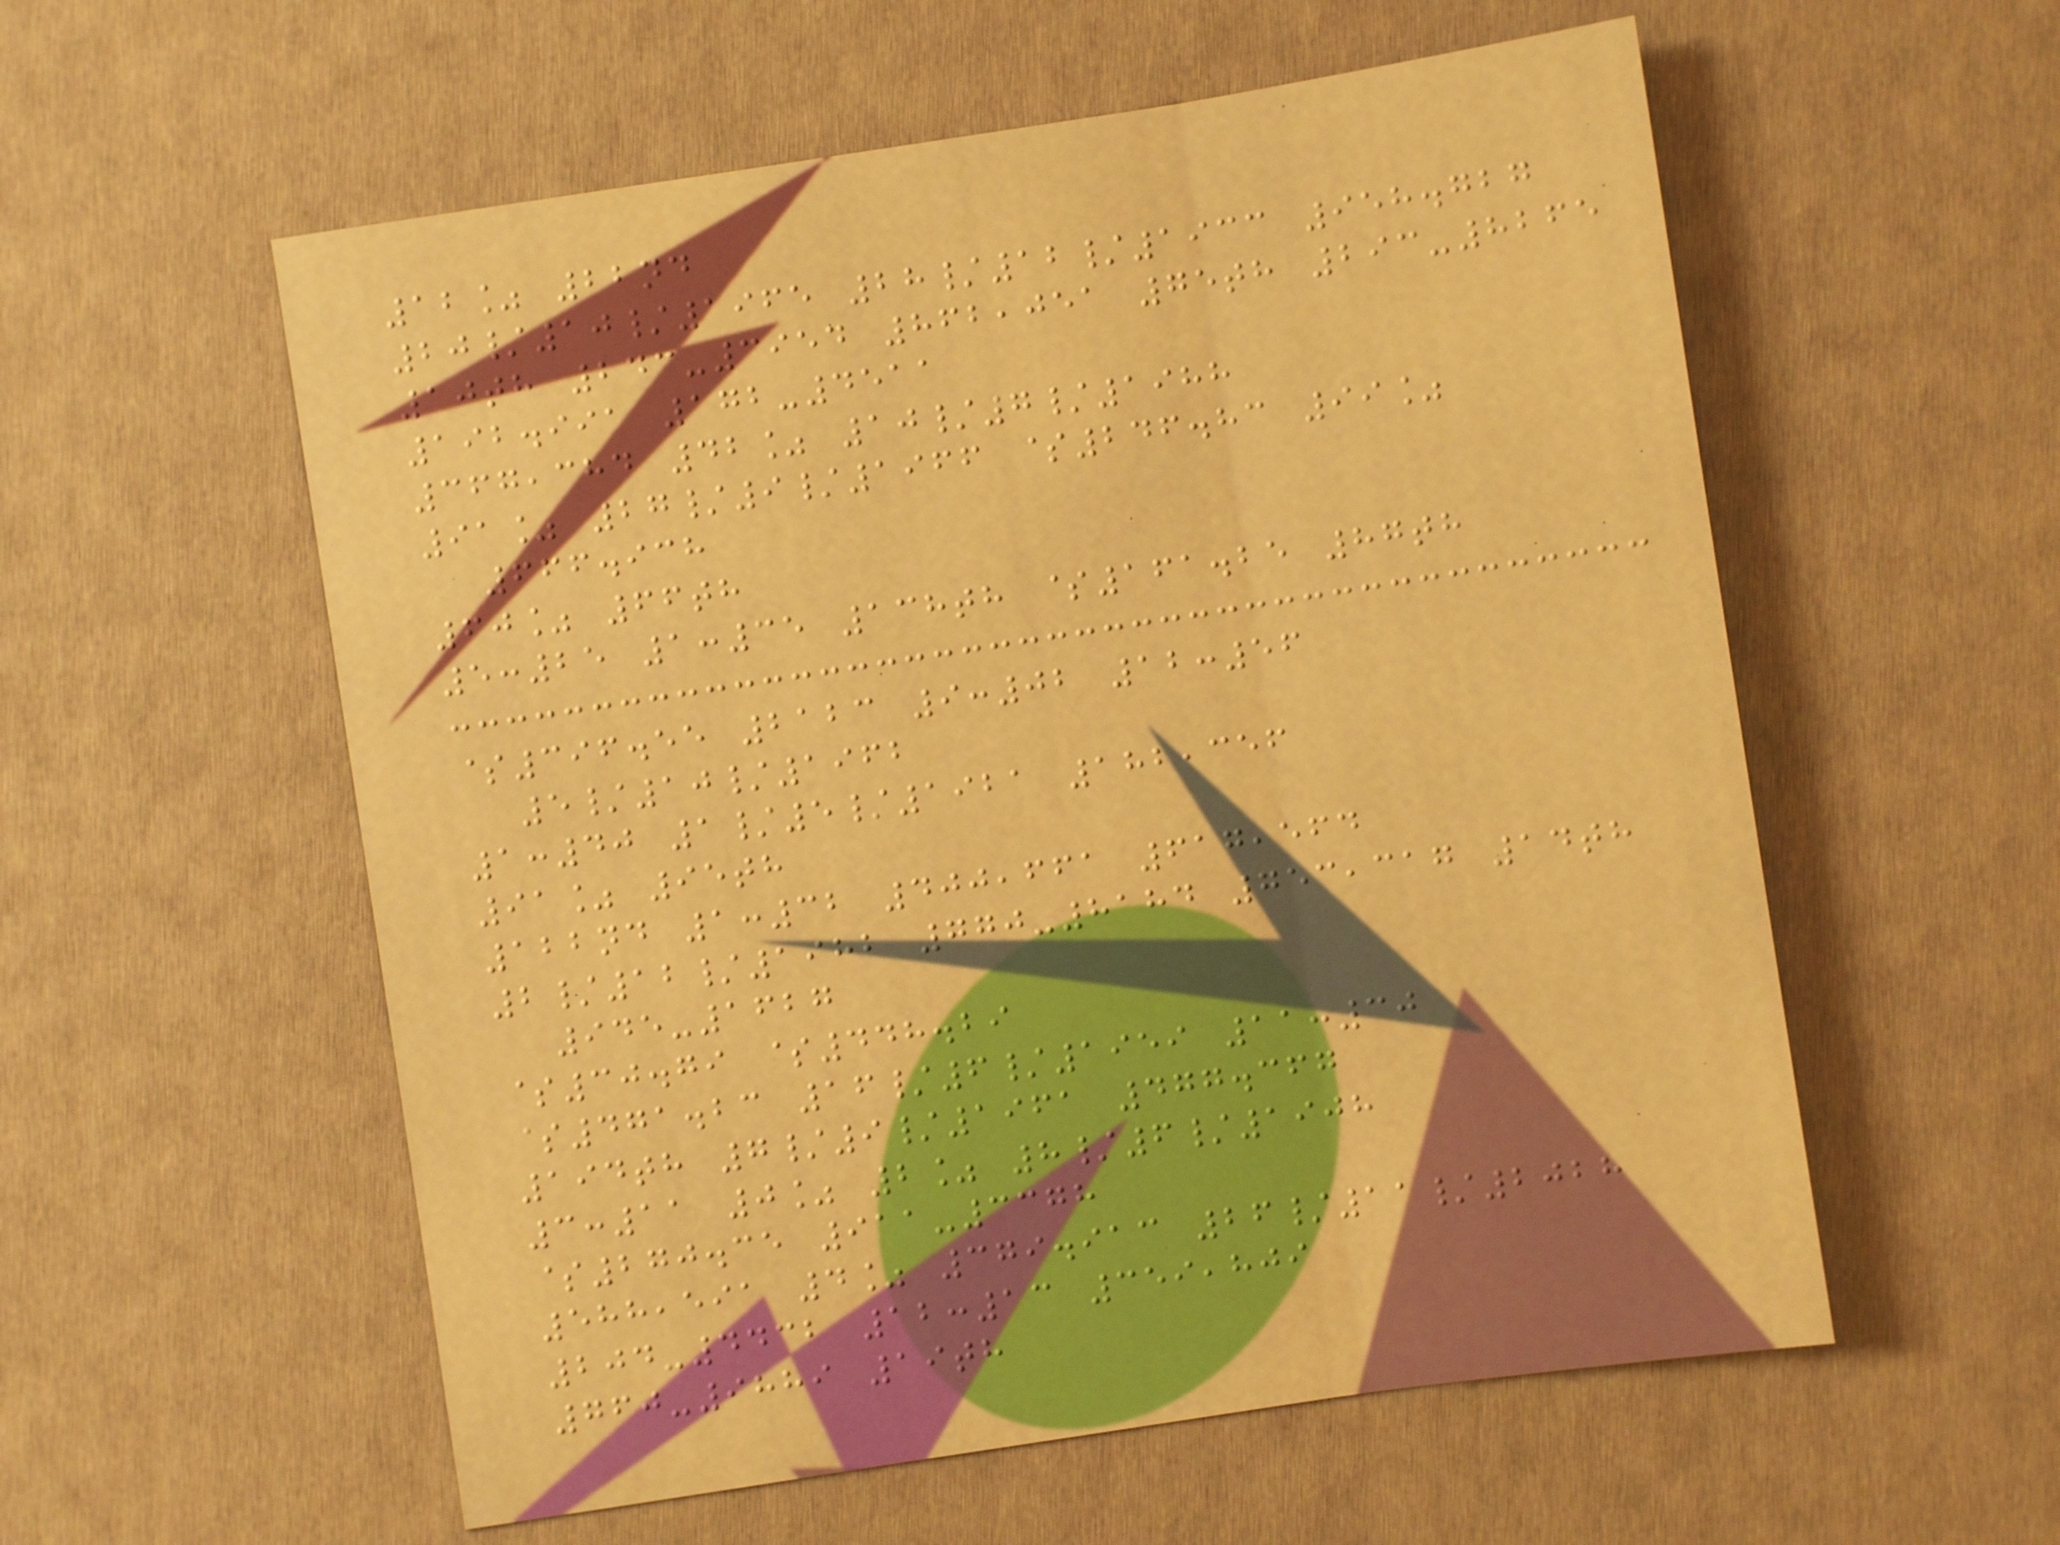12% 22nd
20/10/1965 28/12/1933 958.727
10th 243-3954 862,051 75th 293-8265
192.991 172-4511
367,384 42% 10/7/1988
91% 27/9/1966 $246.83 99%
666.938
60% 66th
5:25 1:35 138th $161.25 87th
$396.55 2123 9:02 12:56
5/10/1962
1:40 1/5/1921 182,356
91% 95th
122nd 1:32 400,661 617,564
2/12/1982 770-8184 753,317 14th
945-1627
$30.79 $448.29
$471.23 16/6/1959 11:30
194th 7/9/1961 477.367
3:11 0% 2% 8/6/1908
$270.35 911-3378
588,591 4% 379.913 26/11/2028
204-4432 12:13 359,809
760-9889 19th
